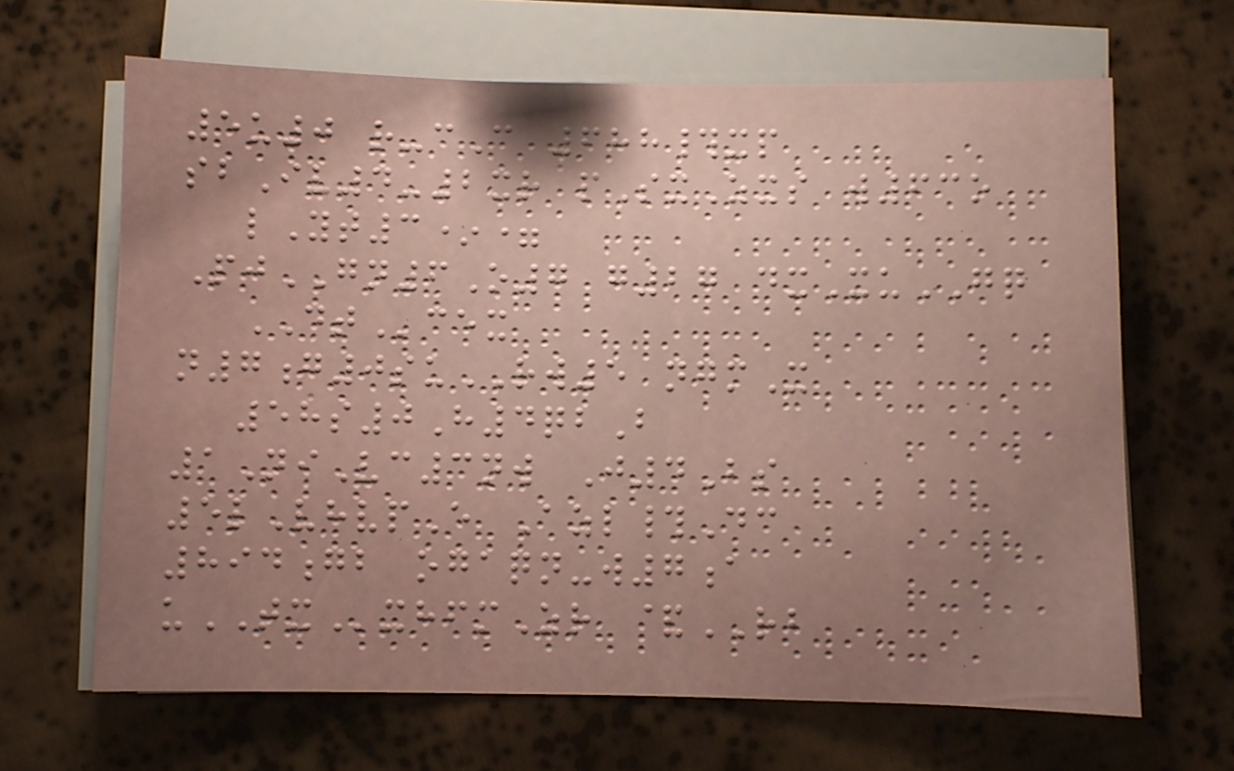5u0 r-cC 688#xp
sbIv4-2xr pSxZxs w63o
lYt3*=
PjGN6O7 g27 dxXuGQ
DTcex
n7g0suRW5 ngmX
58s0H4qbB
1NiVc3nw J4Bs
5lVhvpE Azl#Dc
894gb ogaqn-w7a
uTXxhfmZr &RB
